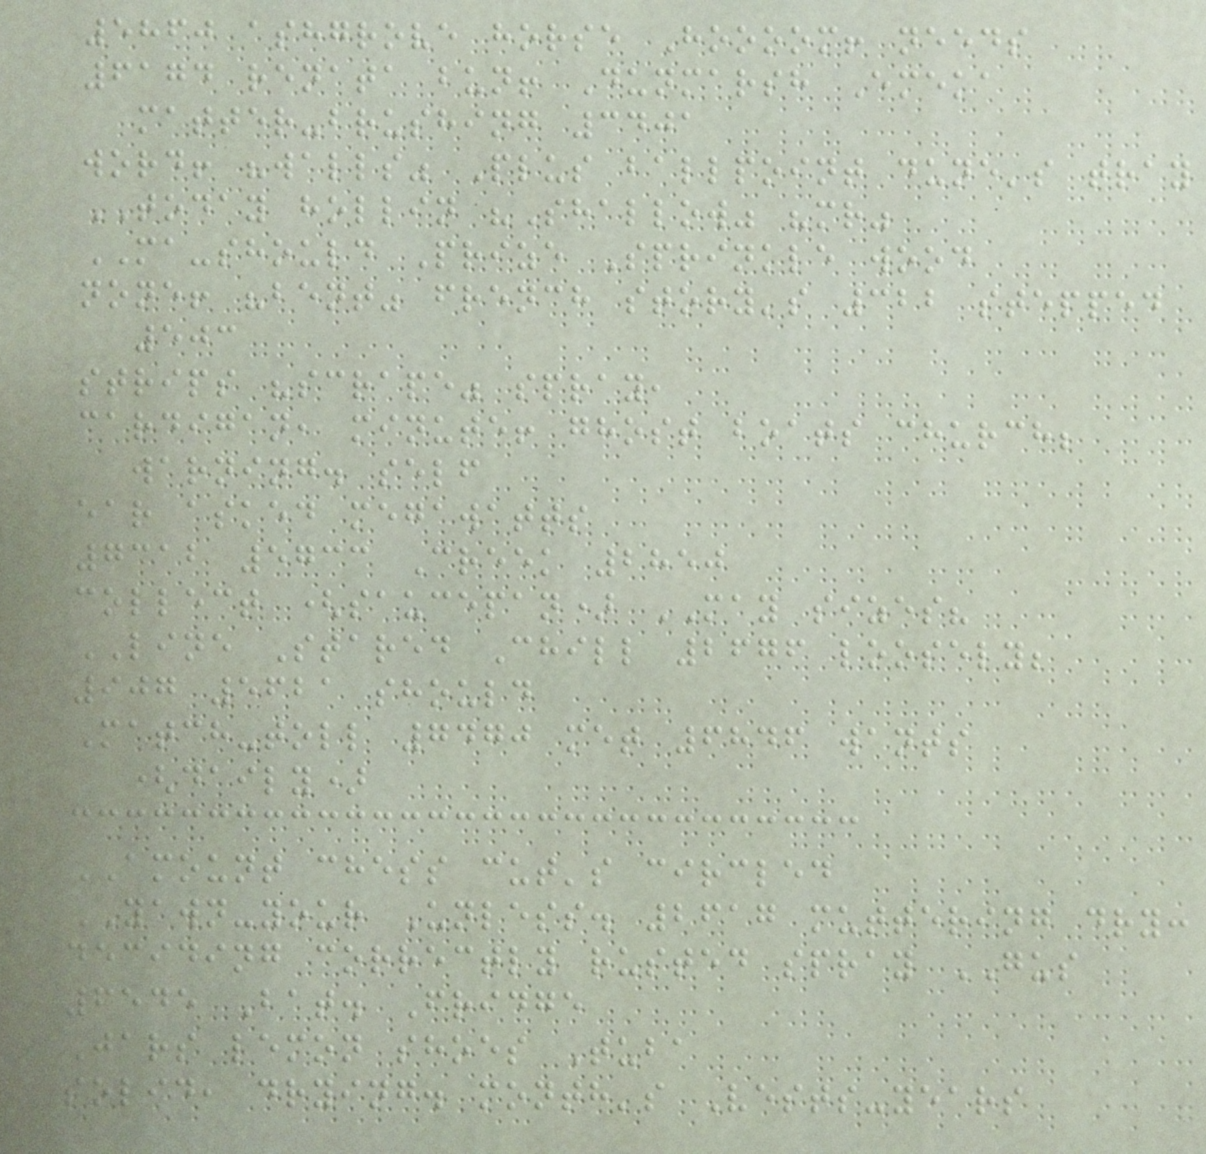5860 ashgrove horse Hoooom! needs
6174 renata bun! Dunmarsh Emeka
matter-brushing 3401
word! "walls" Plus ballpoint dune's tray
TODAY hollin "Shallow" "mr"
MA-should Prize Sprinkle wood
none! "bent" french story's 322 stepped
503
strips "scrape" spray,
cardigan, minute! ghost boats church;
warning. self
ear asked megawatts
7312 5733 Creek 2850
collect (saucepan) MAY sizes?
LINE Stared Chill 2676 loosely;
907 5621 should
Match-toll 7470 met 6846 wants
(daily)
AMOUNT chess cut's circled
YAWN-your Unless. 2617 muttering dry:
deciding correctly rusted spray GUS
6545 Bat. Fridge
Jars lemon shoes Tuba
solid, drying. month's Vests-years
